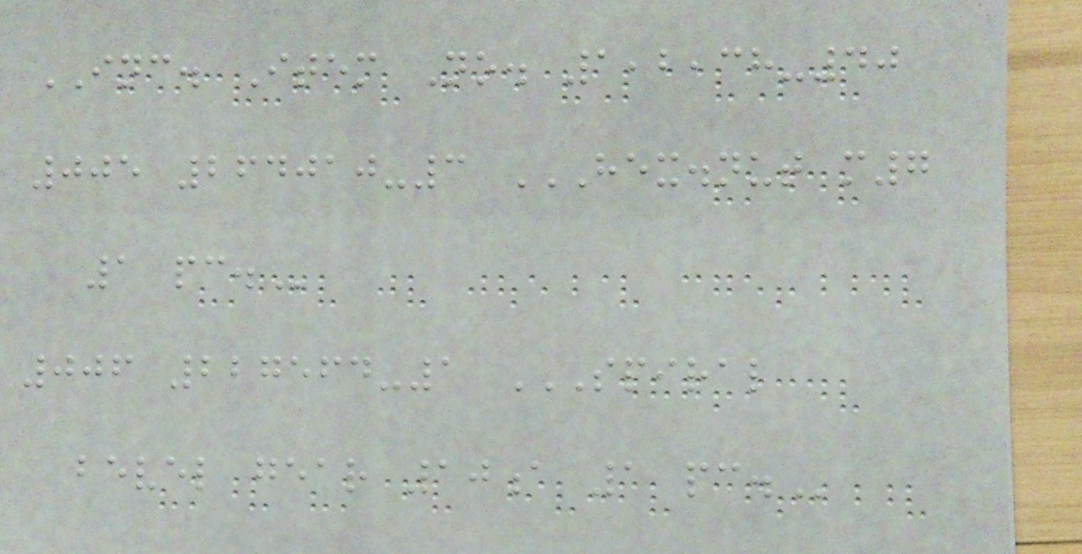INC. Item No. 1,2,38-40
005 264010-3 HEX.NUT M7
1 PC.
006 227564-1 SPIRAL
BEVEL GEAR 10A 1 PC.
